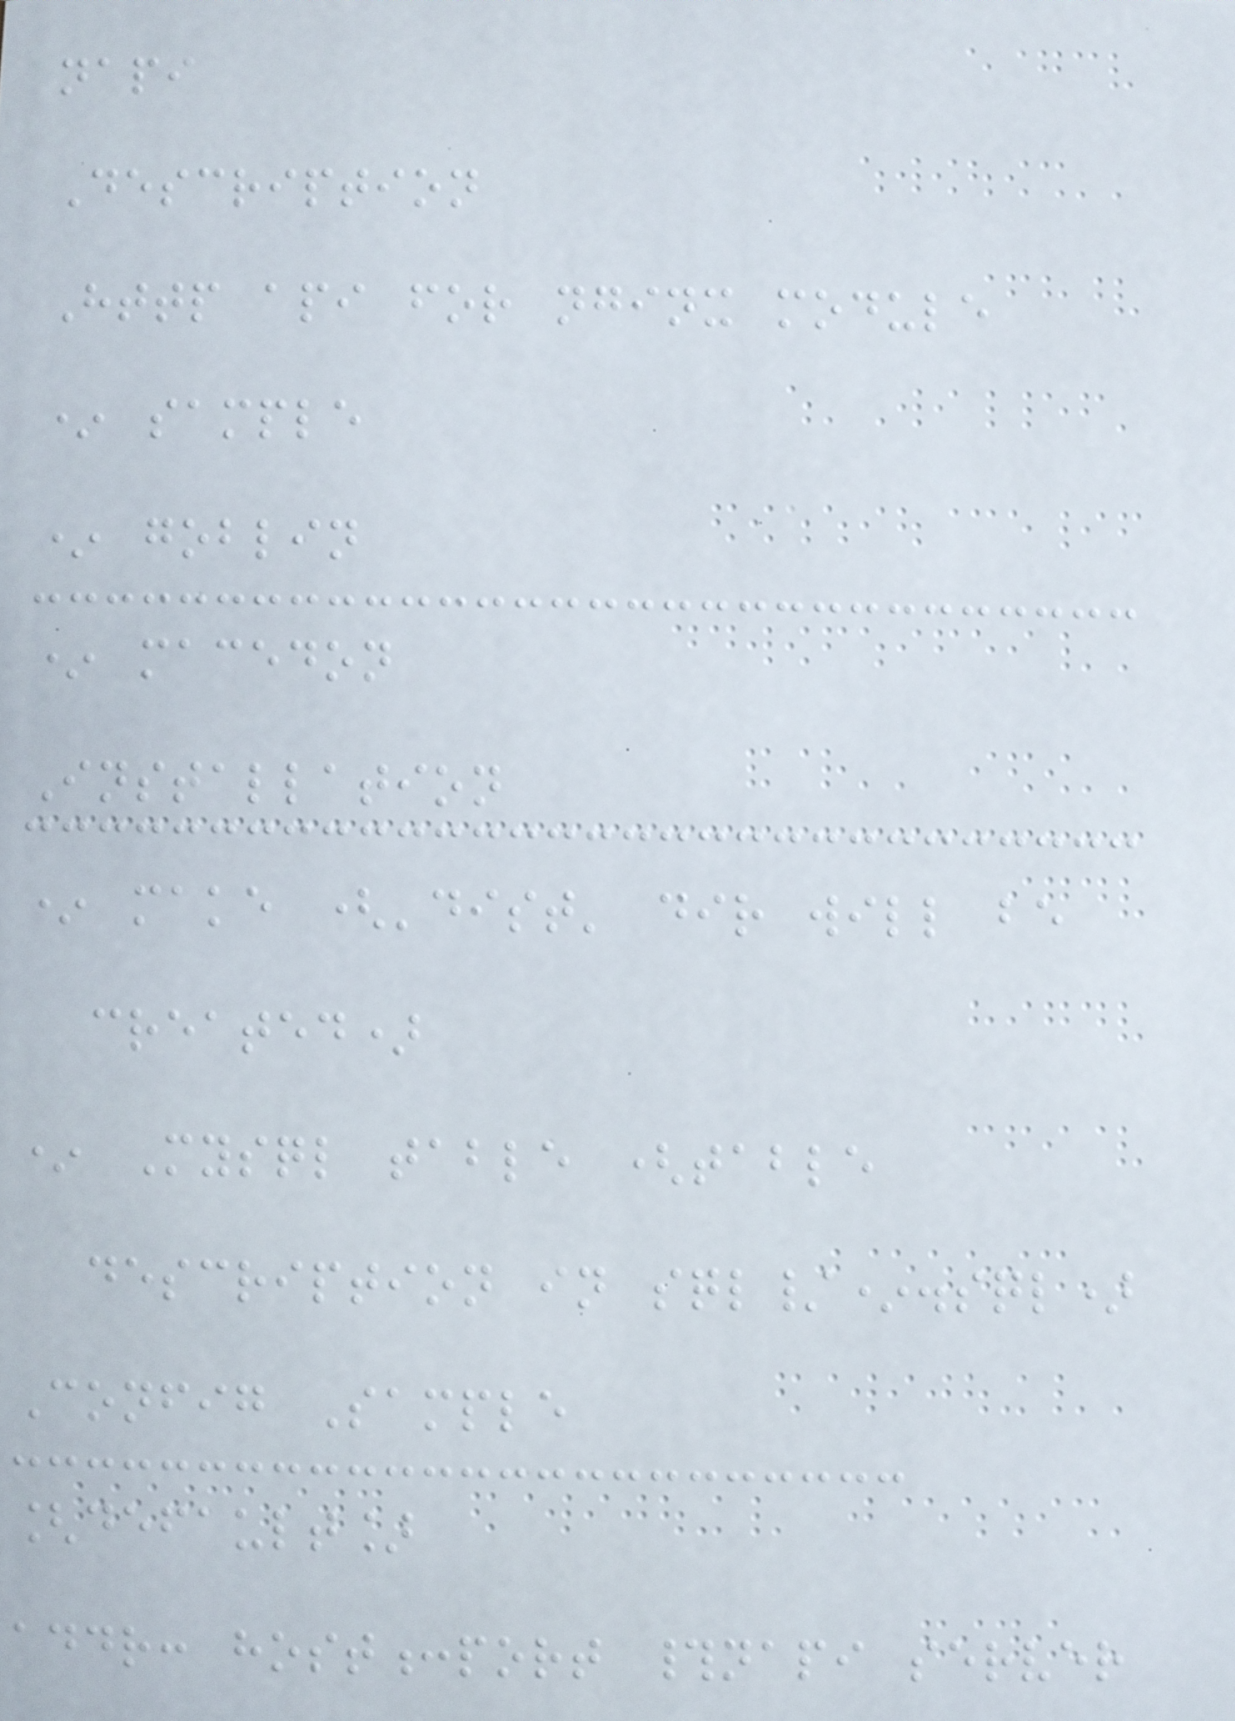napi
Description
Http api for nginx module
* sample
* goblin
* macedon
Installation
* make ('dist' dir will be
created)
* Mysql table (table
description in sql/*.sql)
Config Sample
[default]
addr: host:port #napi server
